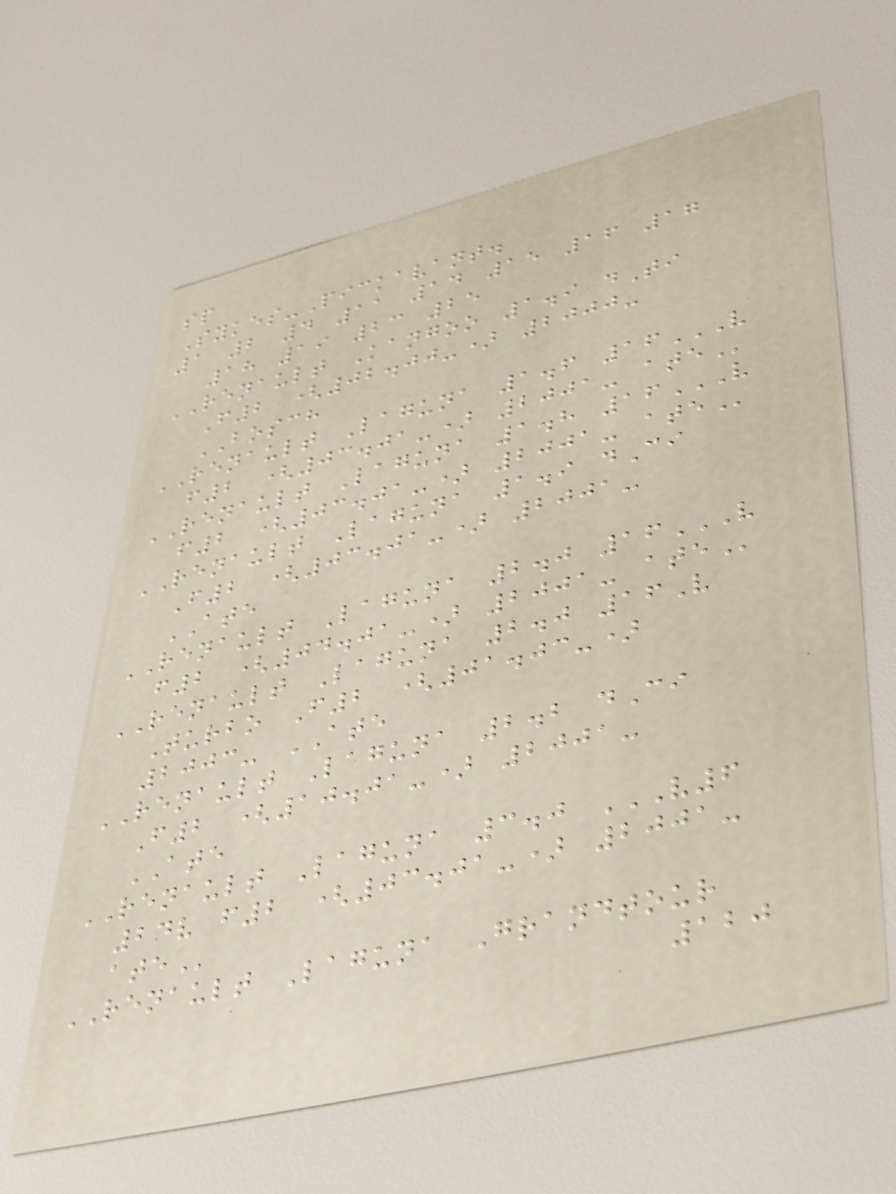sp
Sykes-Pickavant.
1 2 4 11 14 15 16 17
18 19 23 25
RENAULT Kangoo 1.9 dTi
F2 (02.00-) 2000-
BOSCH
RENAULT Laguna 1.6 16V
F2 (03.01-) 2001- ATE
RENAULT Laguna 1.8 16V
F2 (03.01-) 2001- ATE
RENAULT Laguna 1.9 dCi
F2 (03.01-) 2001-
ATE
RENAULT Laguna 2.0 16V
F2 (04.01-) 2001- ATE
RENAULT Laguna 2.0 16V
Turbo F2 (01.03-)
2003- ATE
RENAULT Laguna 2.2 dCi
F2 (10.01-) 2001-
ATE
RENAULT Laguna 3.0 V6
24V F2 (03.01-) 2001-
ATE
RENAULT Laguna Grandtour
120
